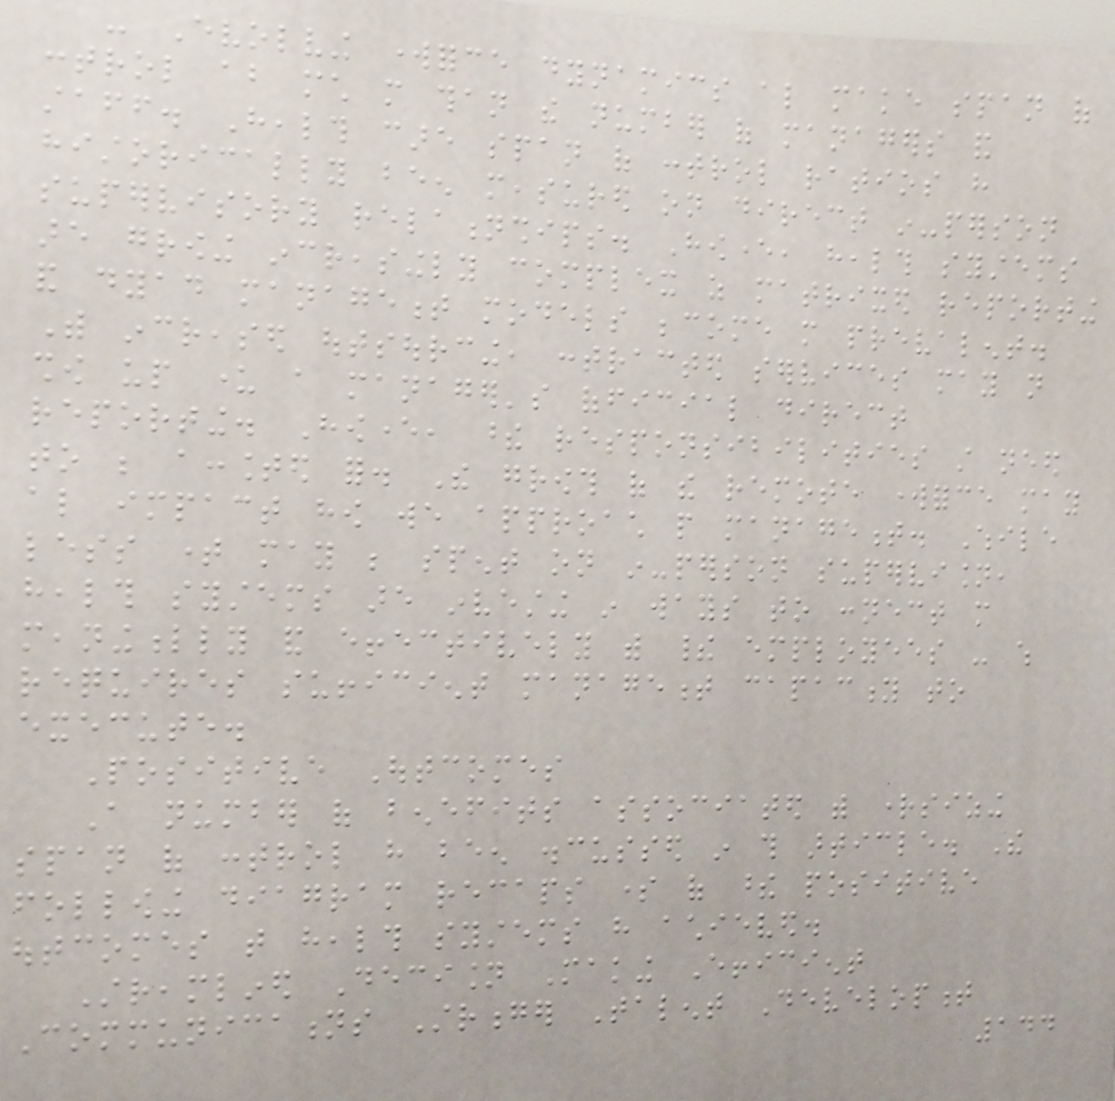- Evolving workforce dynamics also make span of
control about much more than the number of managers and
staff. Health care span of control ratios have
historically been measured on direct in-person
supervisory relationships. However, health systems
are growing increasingly complex as matrixed reporting
and dyad management models become more prevalent.
With increased outsourcing, contracted services may not
show up under a manager's official direct
reporting. However, these responsibilities still need
to be accounted for. The growth of the remote workforce may
also impact how we approach people management. While
less time may be spent on in-person supervision,
health systems are investing in ways to connect more
meaningfully and effectively with their employees - which
requires sufficient management capacity to
execute.
Positive Outcomes
A number of benefits associated with rightsizing
span of control have been discussed in this article. The
following diagram recaps some of these positive
outcomes that health systems have achieved.
Streamlined Decision Making Efficient
Communications Stronger Talent Development
144
